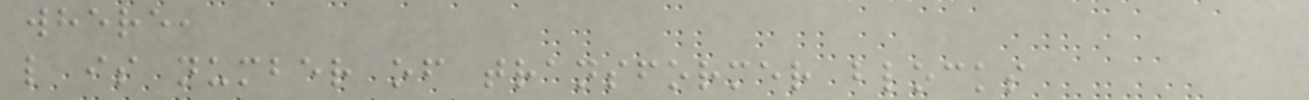where,
l is number of transformer blocks
